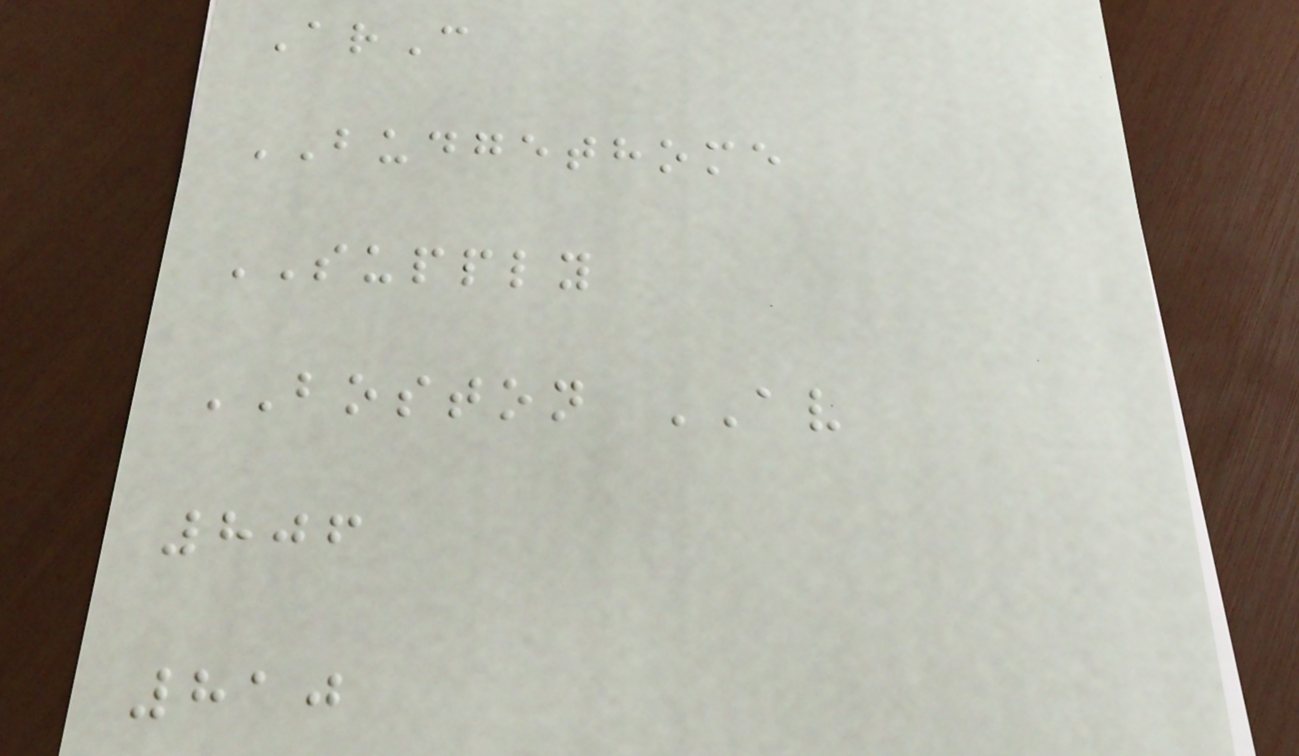ArC
BUDGETHOME
SUPPLY
BOSTON AV
806
810
